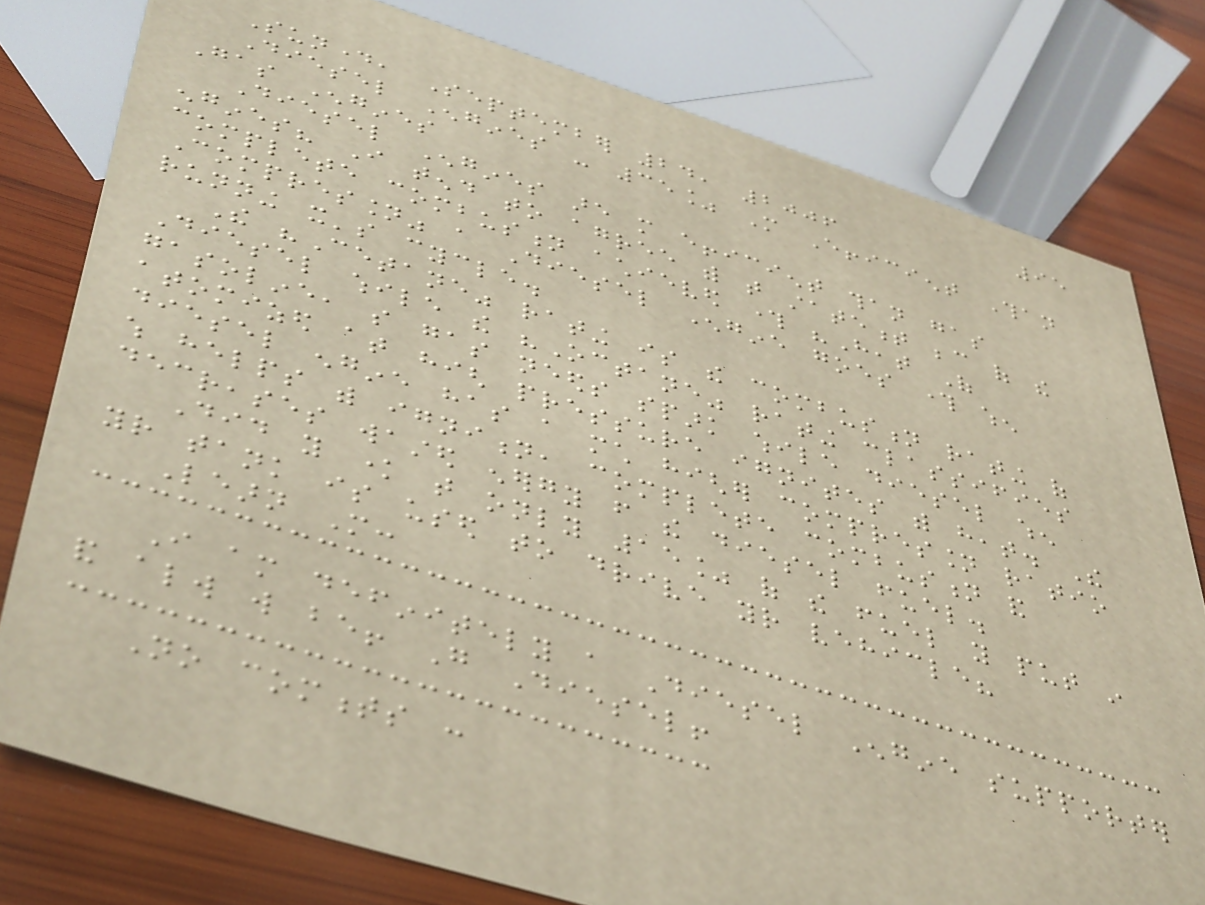95
Sunday, September 24, 2006
Diesel Engines - 35% More Efficient Than
Gas Engines
Diesel Engines are more efficient than gas
engines? I tend to agree with that statement because of the
complete combustion achieved through "Heat Of
Compression" a Diesel Engine goes through when
running it's cycle.
The "Cetane" rating is the combustion rating of
Diesel while the "Octane" rating classifies
gasoline, so gas needs spark while diesel when
atomized at high pressure ignites with heat. The
diesel engine has a much higher compression ratio
which helps with ignition, complete combustion and
decreases wasted energy from the diesel fuel.
Did you know that only 15% of the fuel you put in
your tank is used to drive your vehicle?
Learn More:
I am definitely a Diesel Engine supporter
and always will be! Go Diesel!
No comments :
